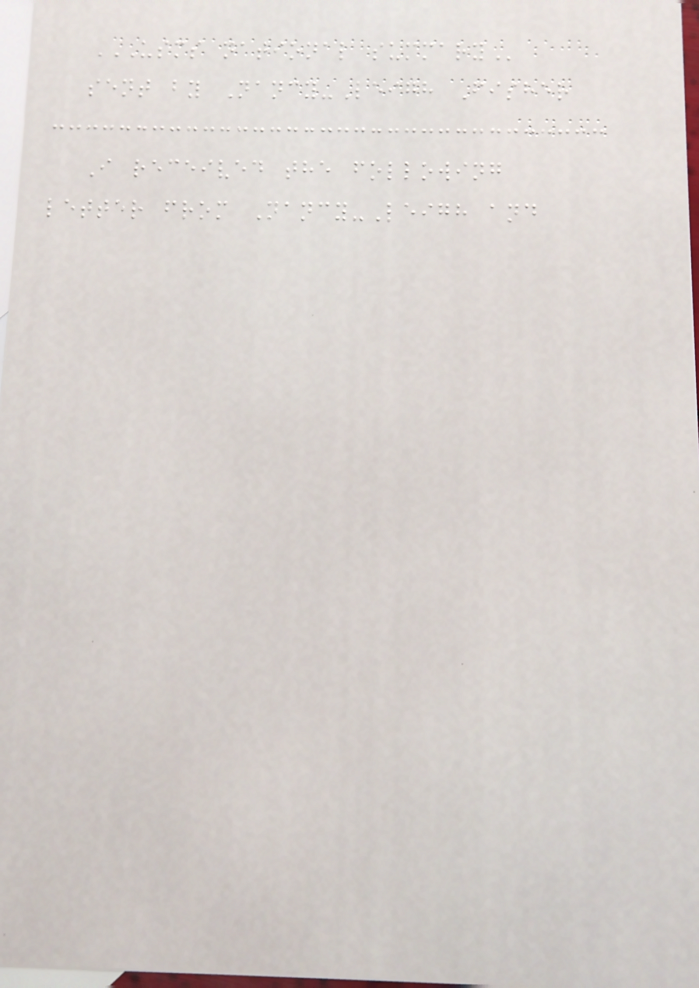USMS NATIONAL SUMMARY
sent by Nancy-Leigh Fisher
I received the following
letter from Nancy-Leigh and
